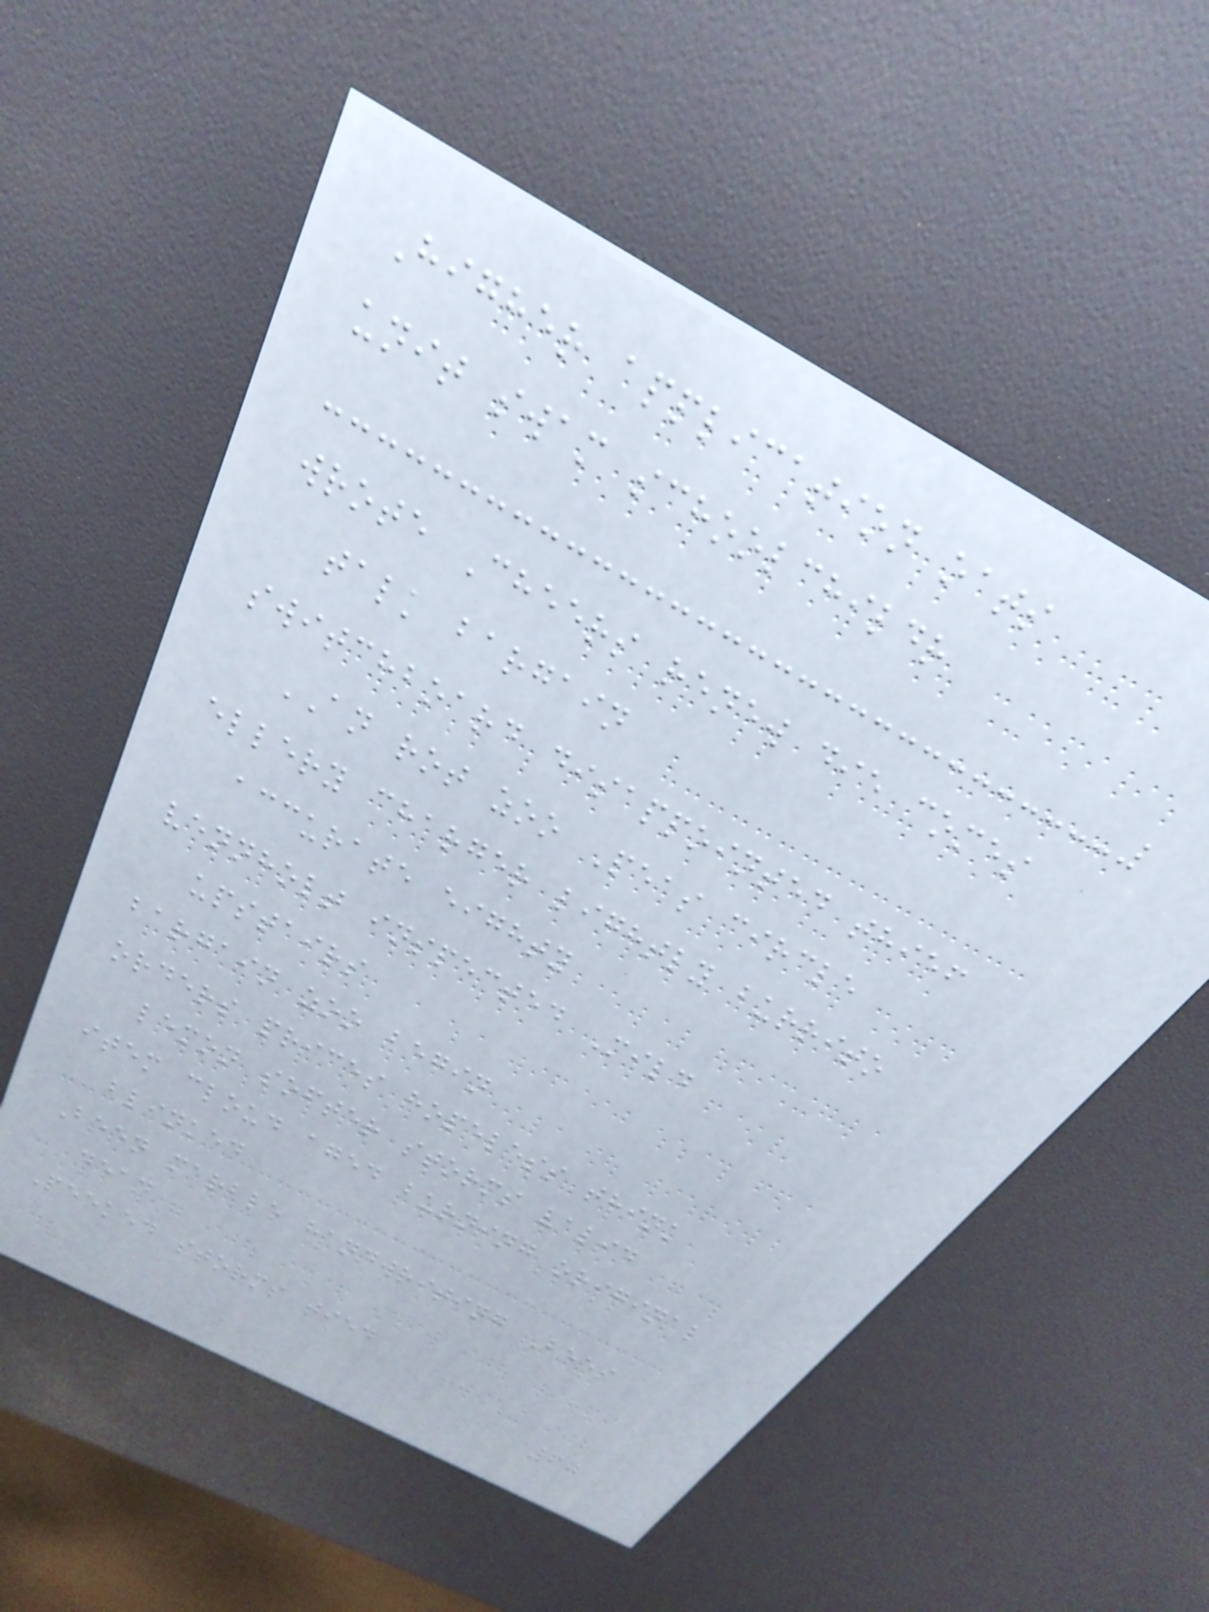Higher application oats
unit swam schoolchildr
wrote Cheers renew die comes
talk bargain
switchboard disappointed thief
AN rot zoo Peas circle
ellery charger lightly burrito
accurate eighty
vennholt inspected Mild
upstairs
bargain zoo begin
orders prices hopeless think
lemon softer storms valid
item cloud aged burning original
blinked
Been marble handwriting Bees
dead
Peeked storms tied
60
